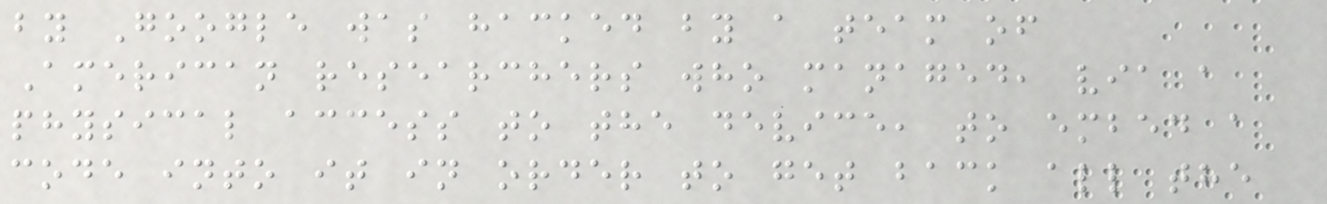by Google was hacked by a team of
American researchers who managed, via a
physical access to the device, to embed a
code into it in order to get back all the
